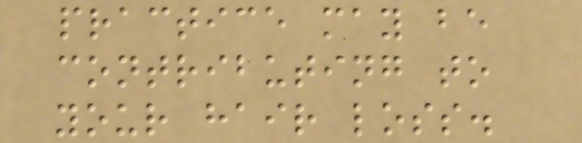practice may be
contributing to
your hair loss.
